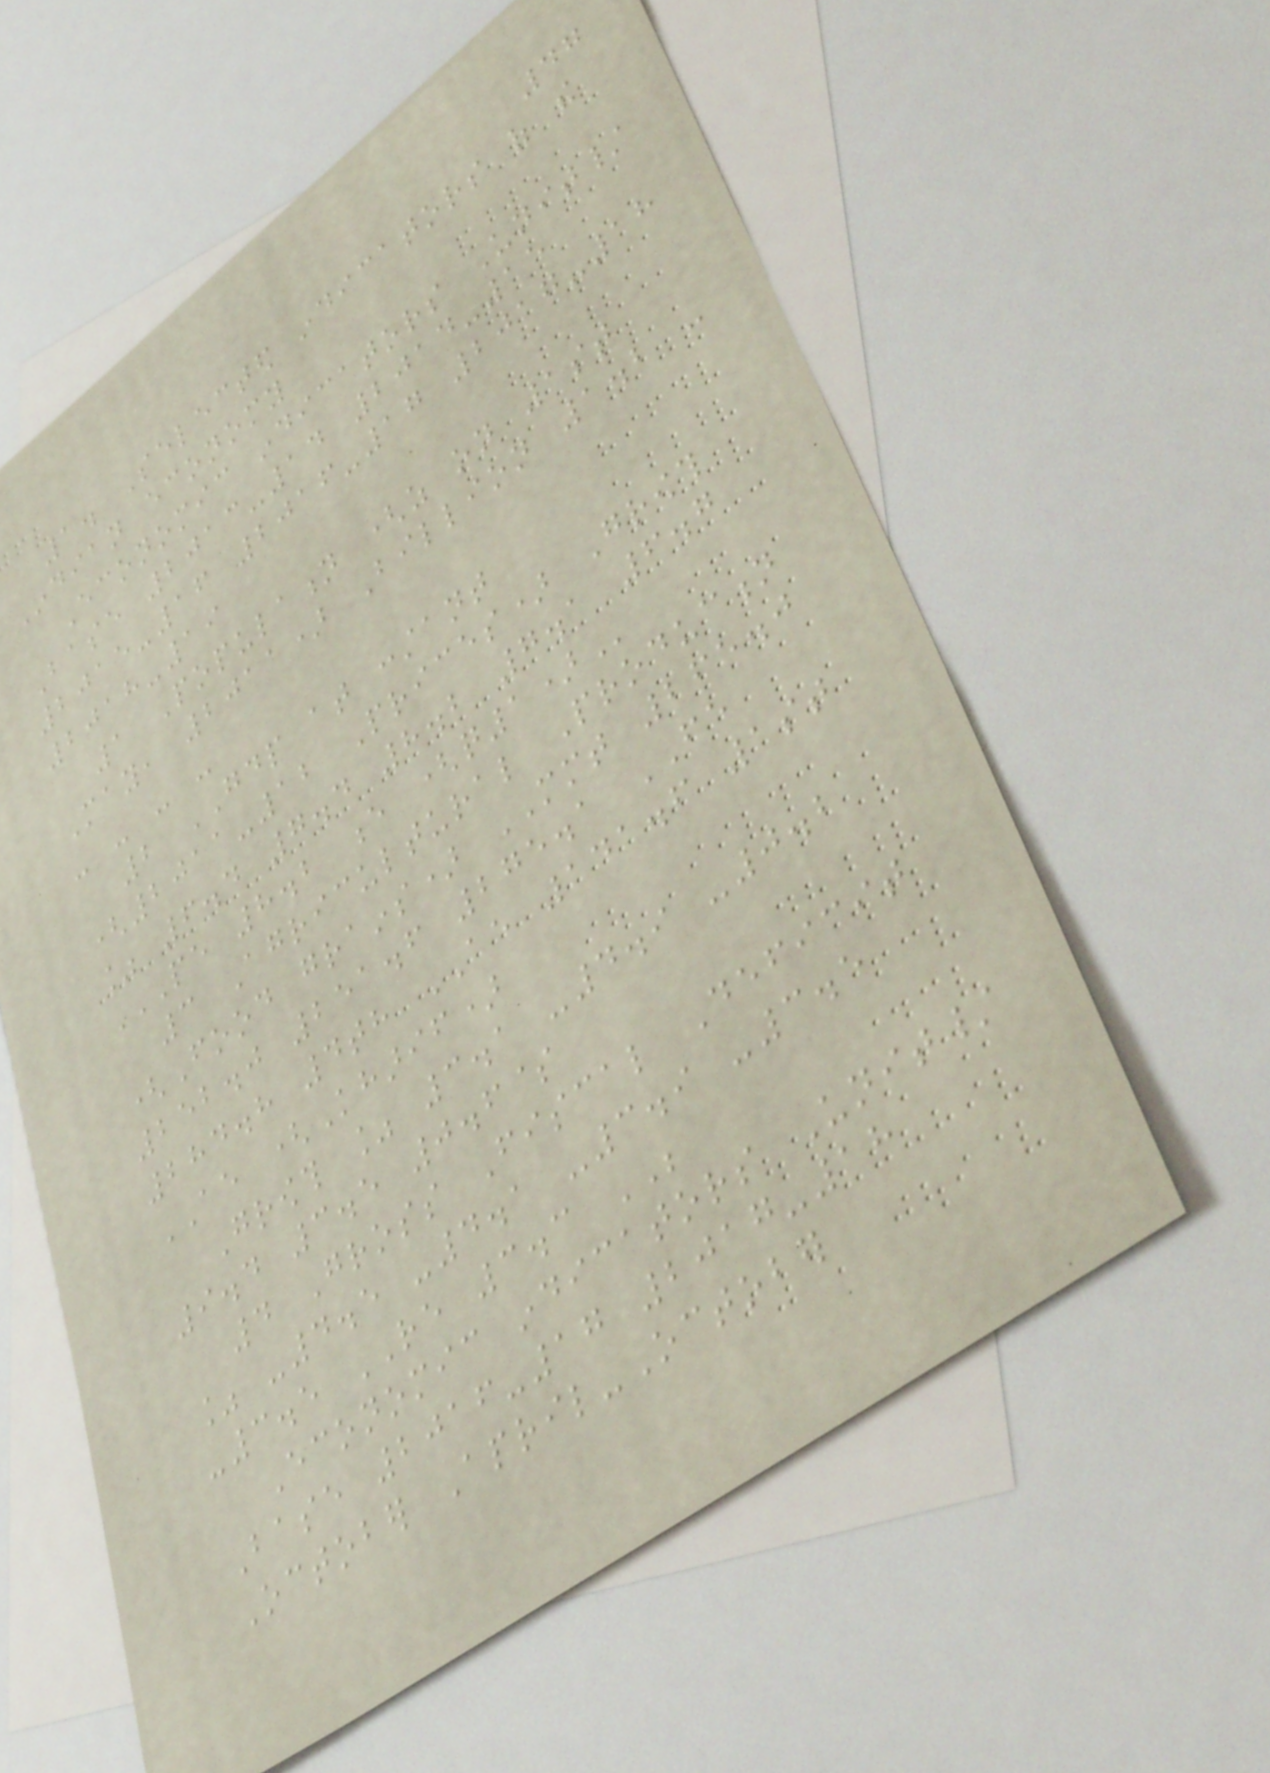47
1. Selected indicators of the
Indian economy
Economic indicators Unit/
Base 2013-14 2014-15
2015-16 2016-17 2017-18
2018-19
1 Population (as on 1st
May, 2011) Billion 1.2 -
- - - -
2 GDP at constant
(2011-12 Prices) Growth
% 6.4 7.4 8.2 7.1 6.7
PE 8.2 E (Q1)
3 Agricultural Production
(Food grains) MMT 265.0
252.0 251.6 275.1 FE
284.8 4th AE 141.6 1st
AE (Kharif)
Growth % 3.1 -4.9 -0.2
9.4 3.5 0.6$
4 Gross Fiscal Deficit
% -4.5 -4.1 -3.9 -3.5
-3.5 RE 3.3 BE
Economic indicators Unit/
Base 2016-17 2017-18
October April-October
